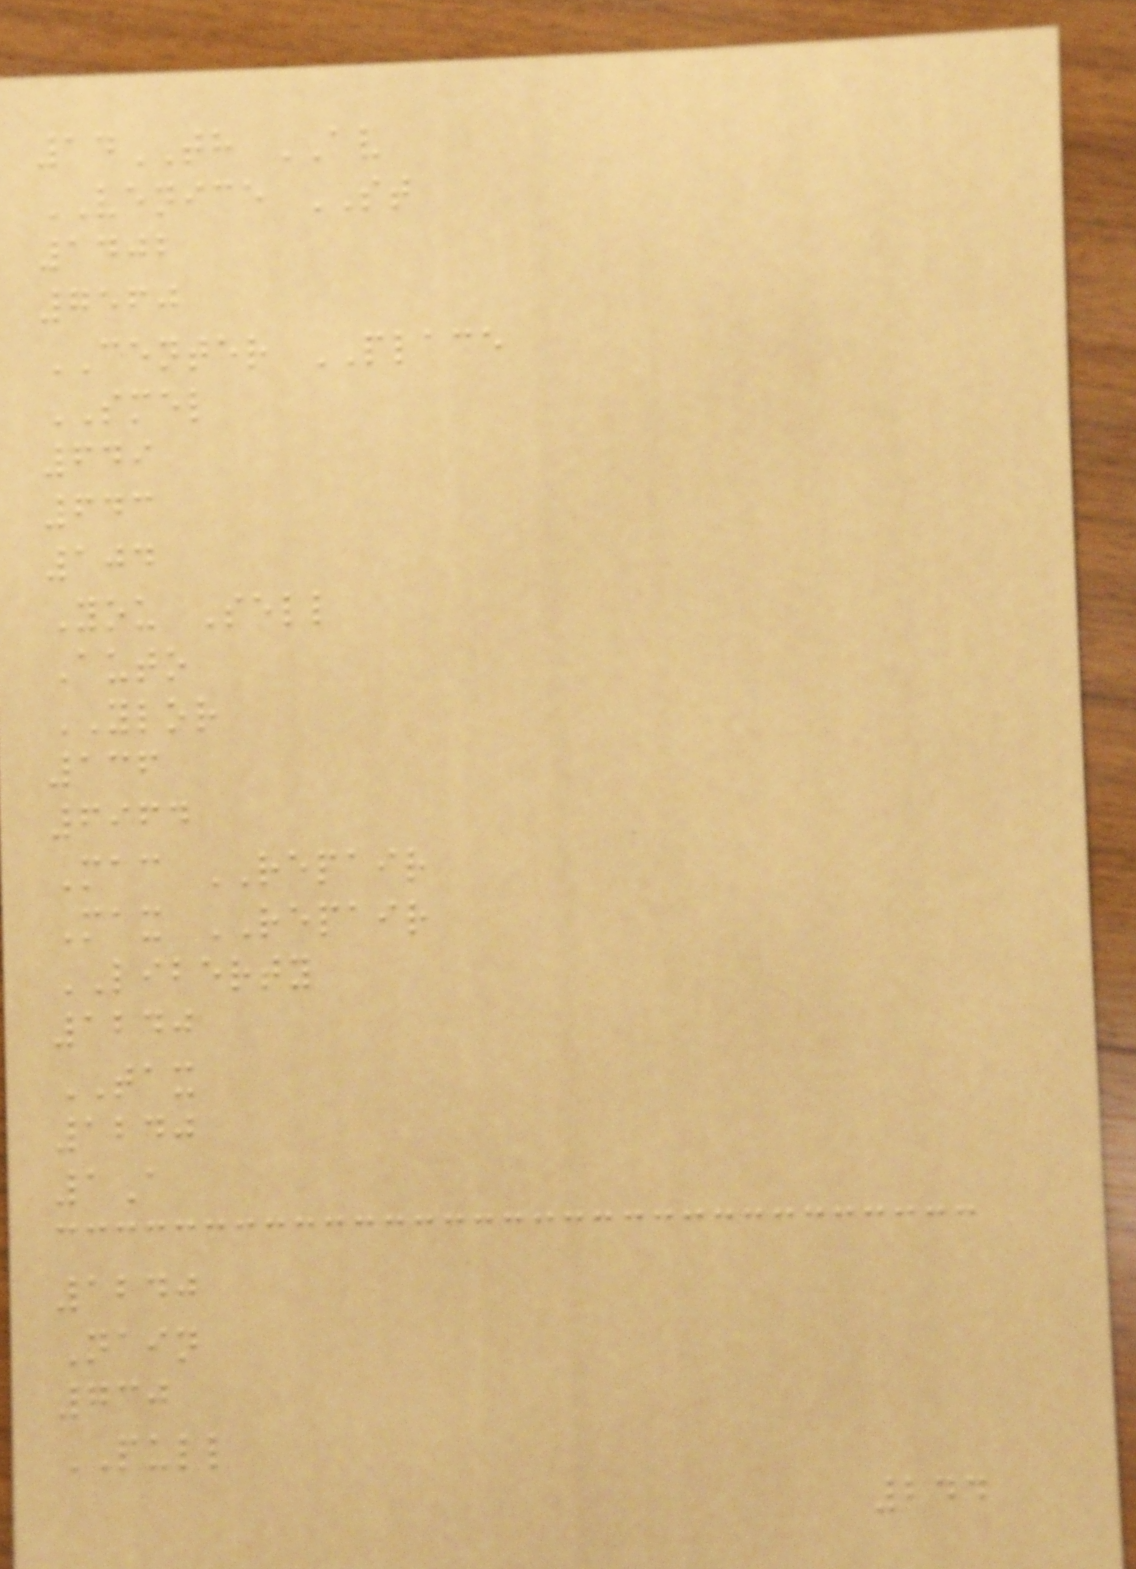14TH AV
VENICE ST
1402
7560
CENTER PLACE
SMEL
649
643
104
You Sell
Auto
YLOR
136
6964
Mac REPAIR
Max REPAIR
LIBERTY
1240
TAX
1240
1A
1240
Nain
730
PULL
244
